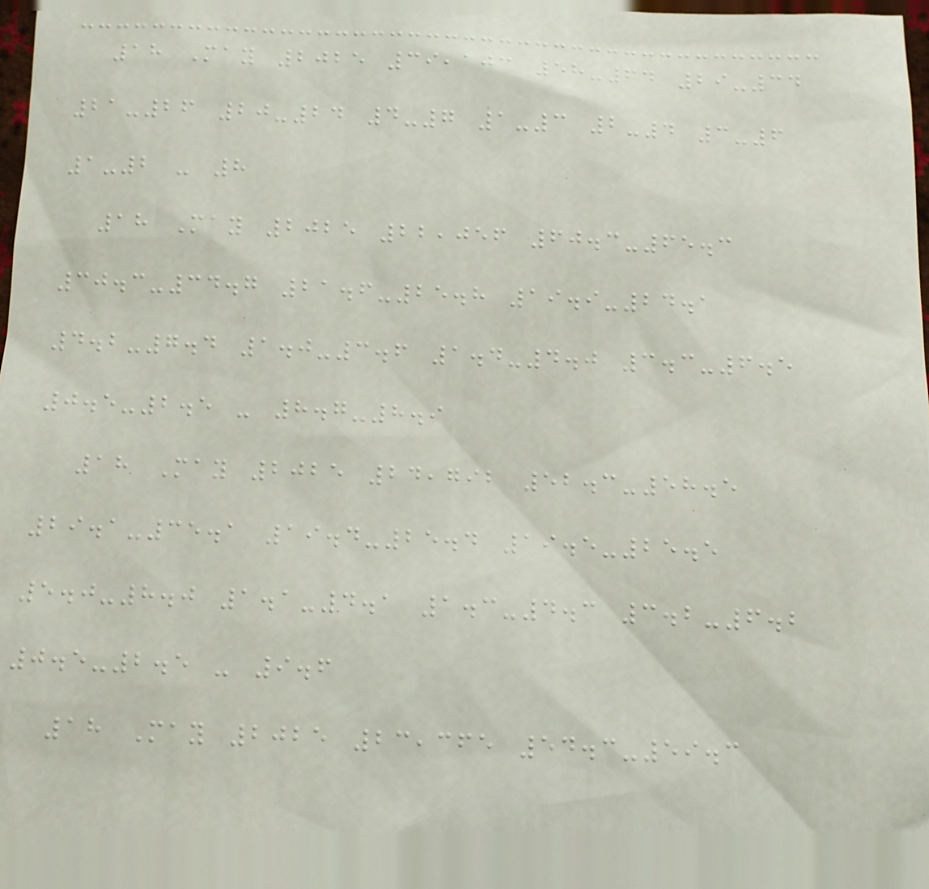18 May 2025 39,103 58-64 29-34
21-26 20-24 4-7 1-3 2-4 3-6
1-2 - 8
18 May 2025 22,056 60.3-65.3
30.3-34.7 21.6-25.8 19.9-24.1
4.2-7.4 1.0-3.6 1.4-4.0 3.3-6.5
0.5-2.5 - 8.7-8.9
18 May 2025 24,792 52.3-58.5
29.1-35.1 19.4-25.4 19.5-25.5
5.0-8.0 1.1-4.1 1.3-4.3 3.2-6.2
0.5-2.5 - 9.6
18 May 2025 23,365 54.3-59.3
